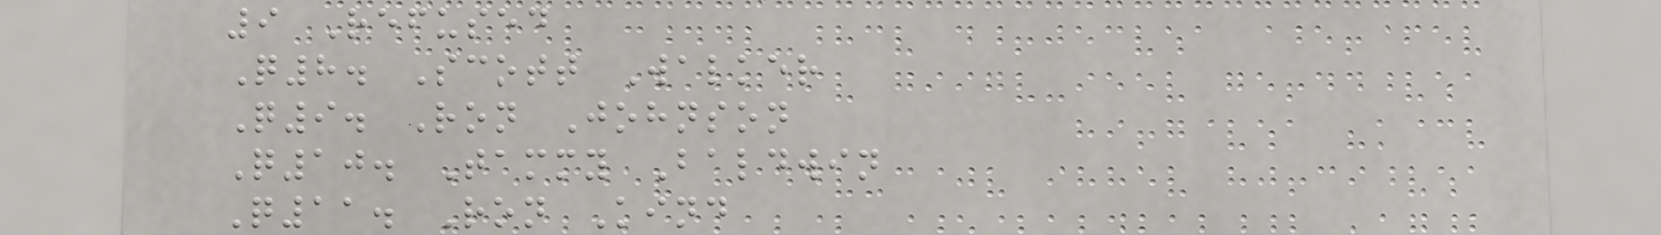9 Refused
Q8. Scott Walker
Q9. Ron Johnson
Q10. Tammy Baldwin
Q11. Ron Kind
